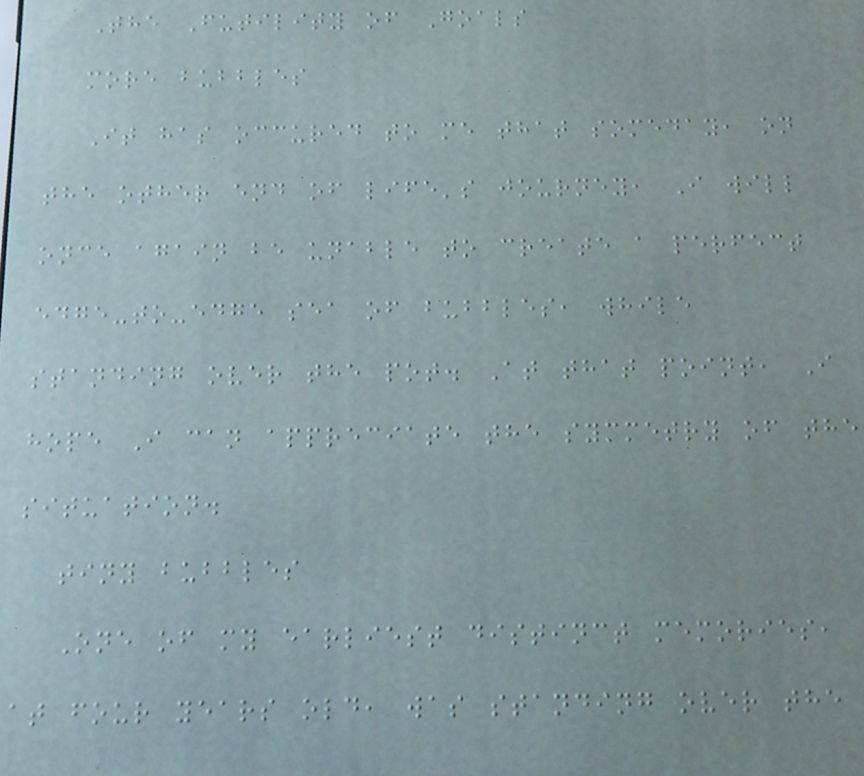The Futility of Goals
more bubbles
It has occured to me that someday, on
the other end of life's journey, I will
once again be unable to create a perfect
edge-to-edge sea of bubbles, while
standing over the pot. At that point, I
hope I can appreciate the symmetry of the
situation.
tiny bubbles
One of my earliest distinct memories,
at four years old, was standing over the
